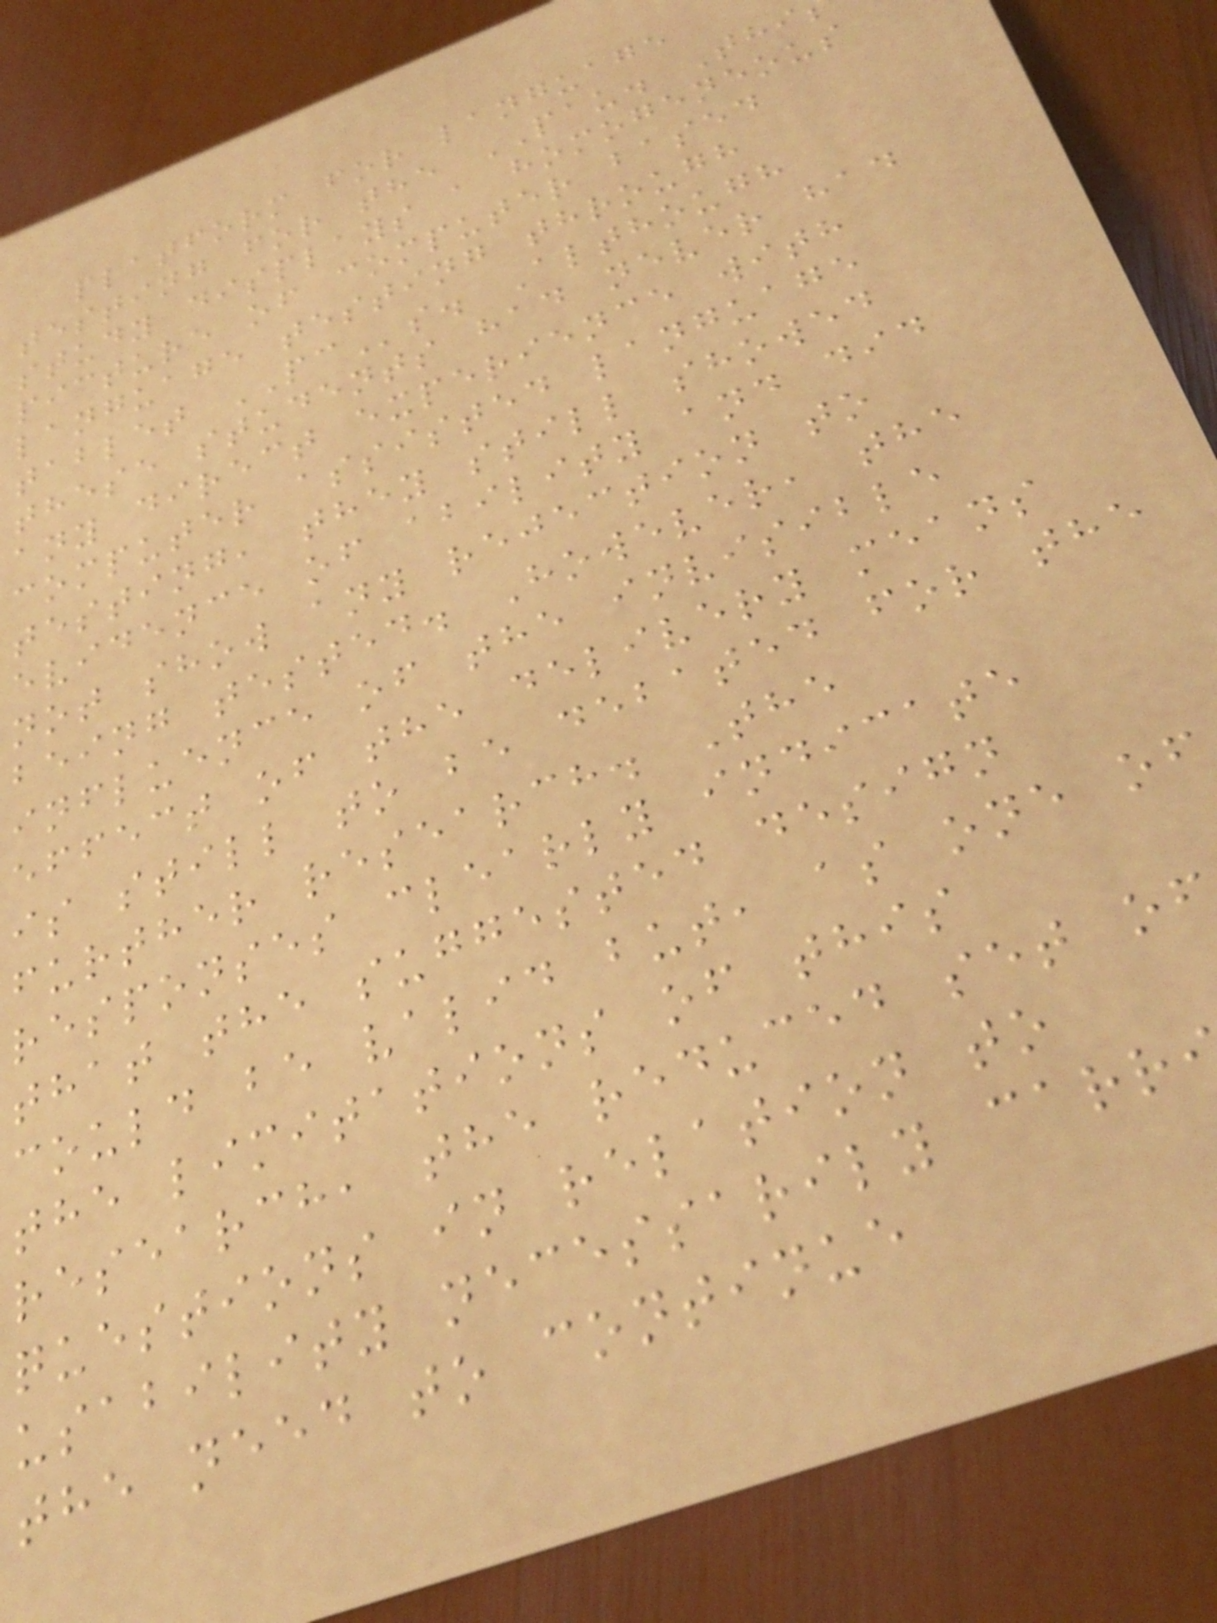platform for language
testing for the PAU. Thi
study displays a homogeneous
picture of computer based
language testing through
tablet PCs. Although
these students had never had
any direct experience with
computer assisted language
testing, they still showed
evidence of ability and did
not show any rejection to
being tested. However, the
influence of the invisible
effect of the delivery means
is still to be debated for the
further research. The
responses clearly indicate
that the suggested design
could be valid but, as one of
the limitations of this
research, the reduced set of
questions in relation to
usability necessarily carr
the need to continue
